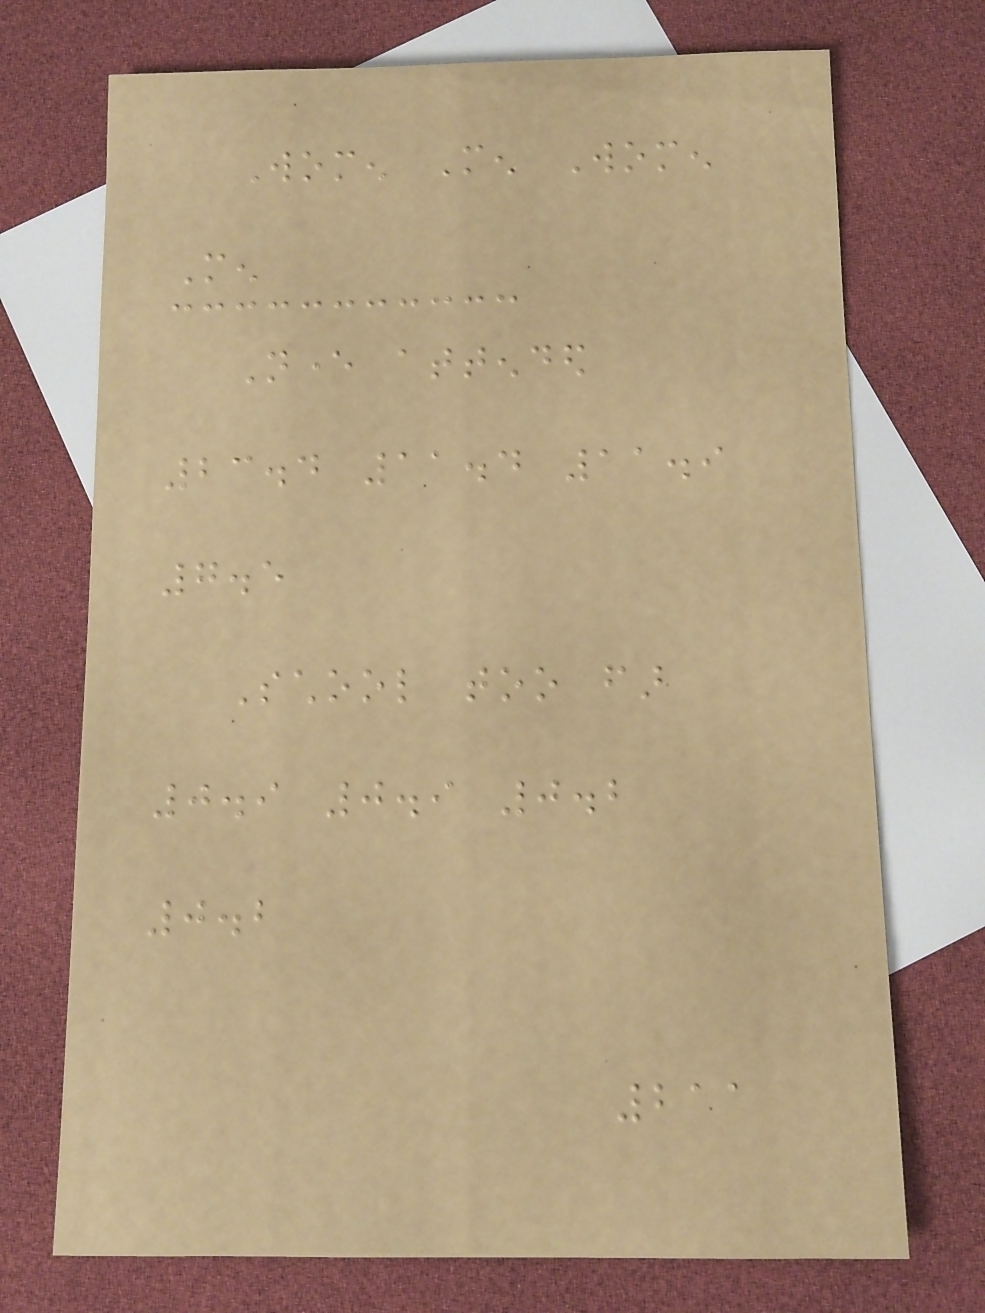Women Men Women
Men
Never attended
23.4 11.4 11.9
7.5
School too far
0.9 0.9 0.2
0.2
211
